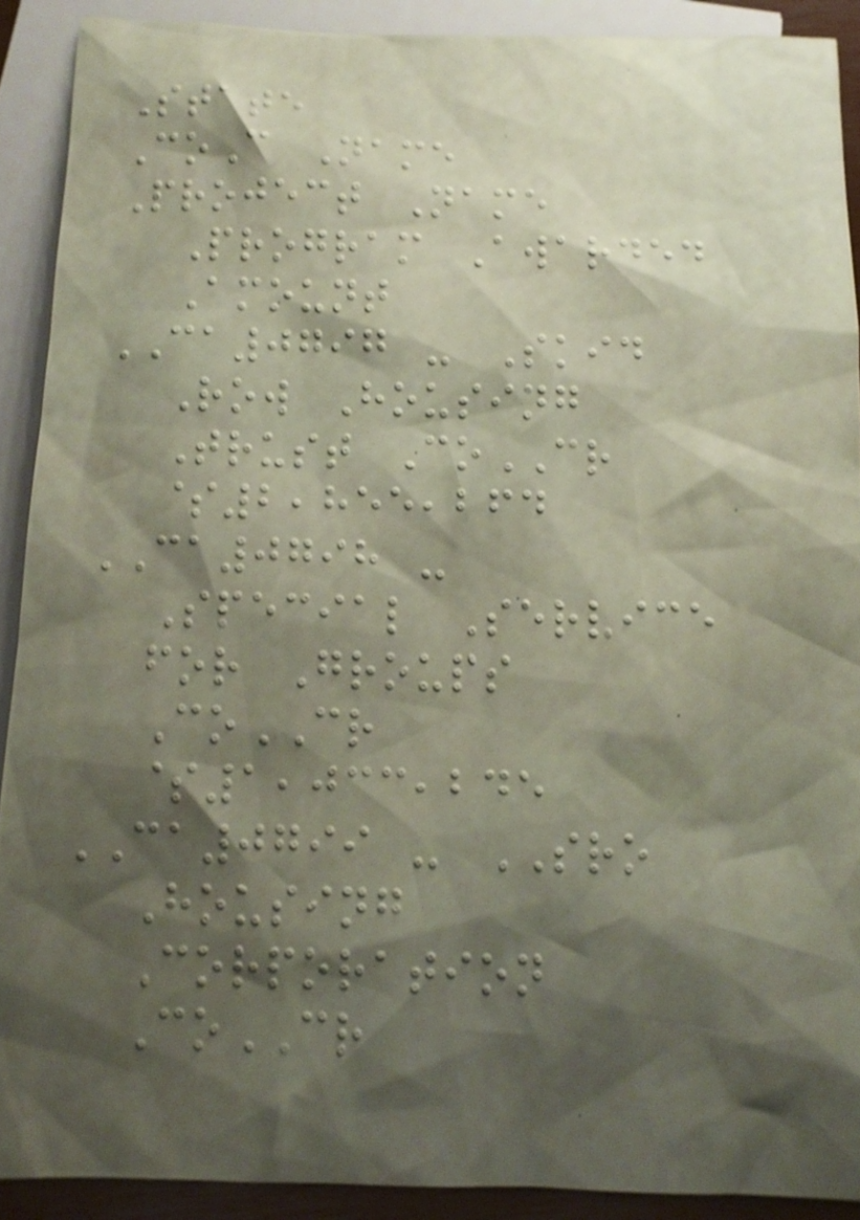State
CoC Name
Project Name
Program Awarded
Amount
CA0797 - Skid
Row Housing
Trust CoCR
$2,855,264
CA0798 -
Special Service
for Groups
CoCR
$1,033,245
CA0799 - SRO
Housing
Corporation
CoCR
